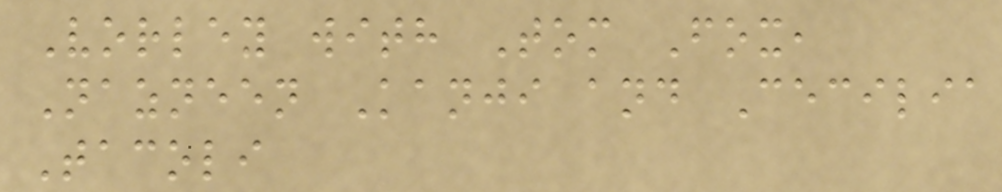Vorley with Tom Fox,
Nazneen Kanji and Cecilia
Tacoli
